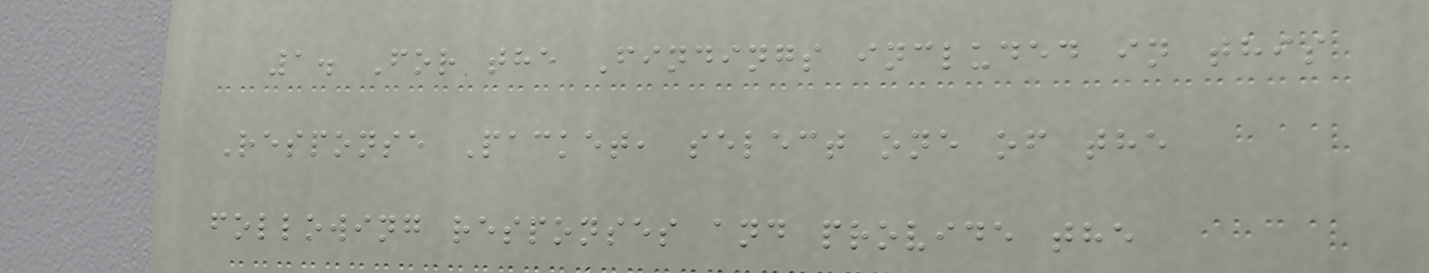1. For the Findings included in this
Response Packet, select one of the
following responses and provide the
